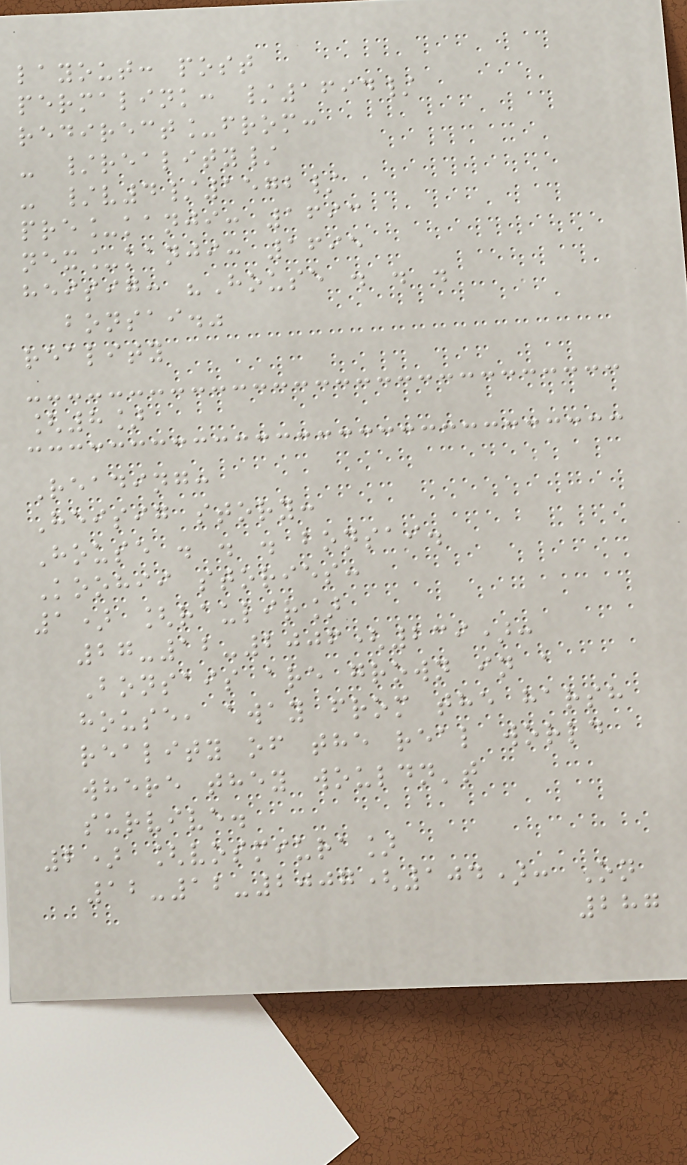layout: post
permalink: /1694/
redirect_from:
- /reality/
- /v4/1572/
pre_kanji: 1693
nex_kanji: 1695
heisig: "House . . .
bonsai."
reality
[8]
Reading:
Heisig story:
House . . . bonsai.
Koohii stories:
1) [raulir]
27-12-2006(239):
Bonsais are grown in a
house, away from the harsh
reality of the real world
where they wouldn't
survive.
2) [vosmiura]
12-12-2007(104): On
287
